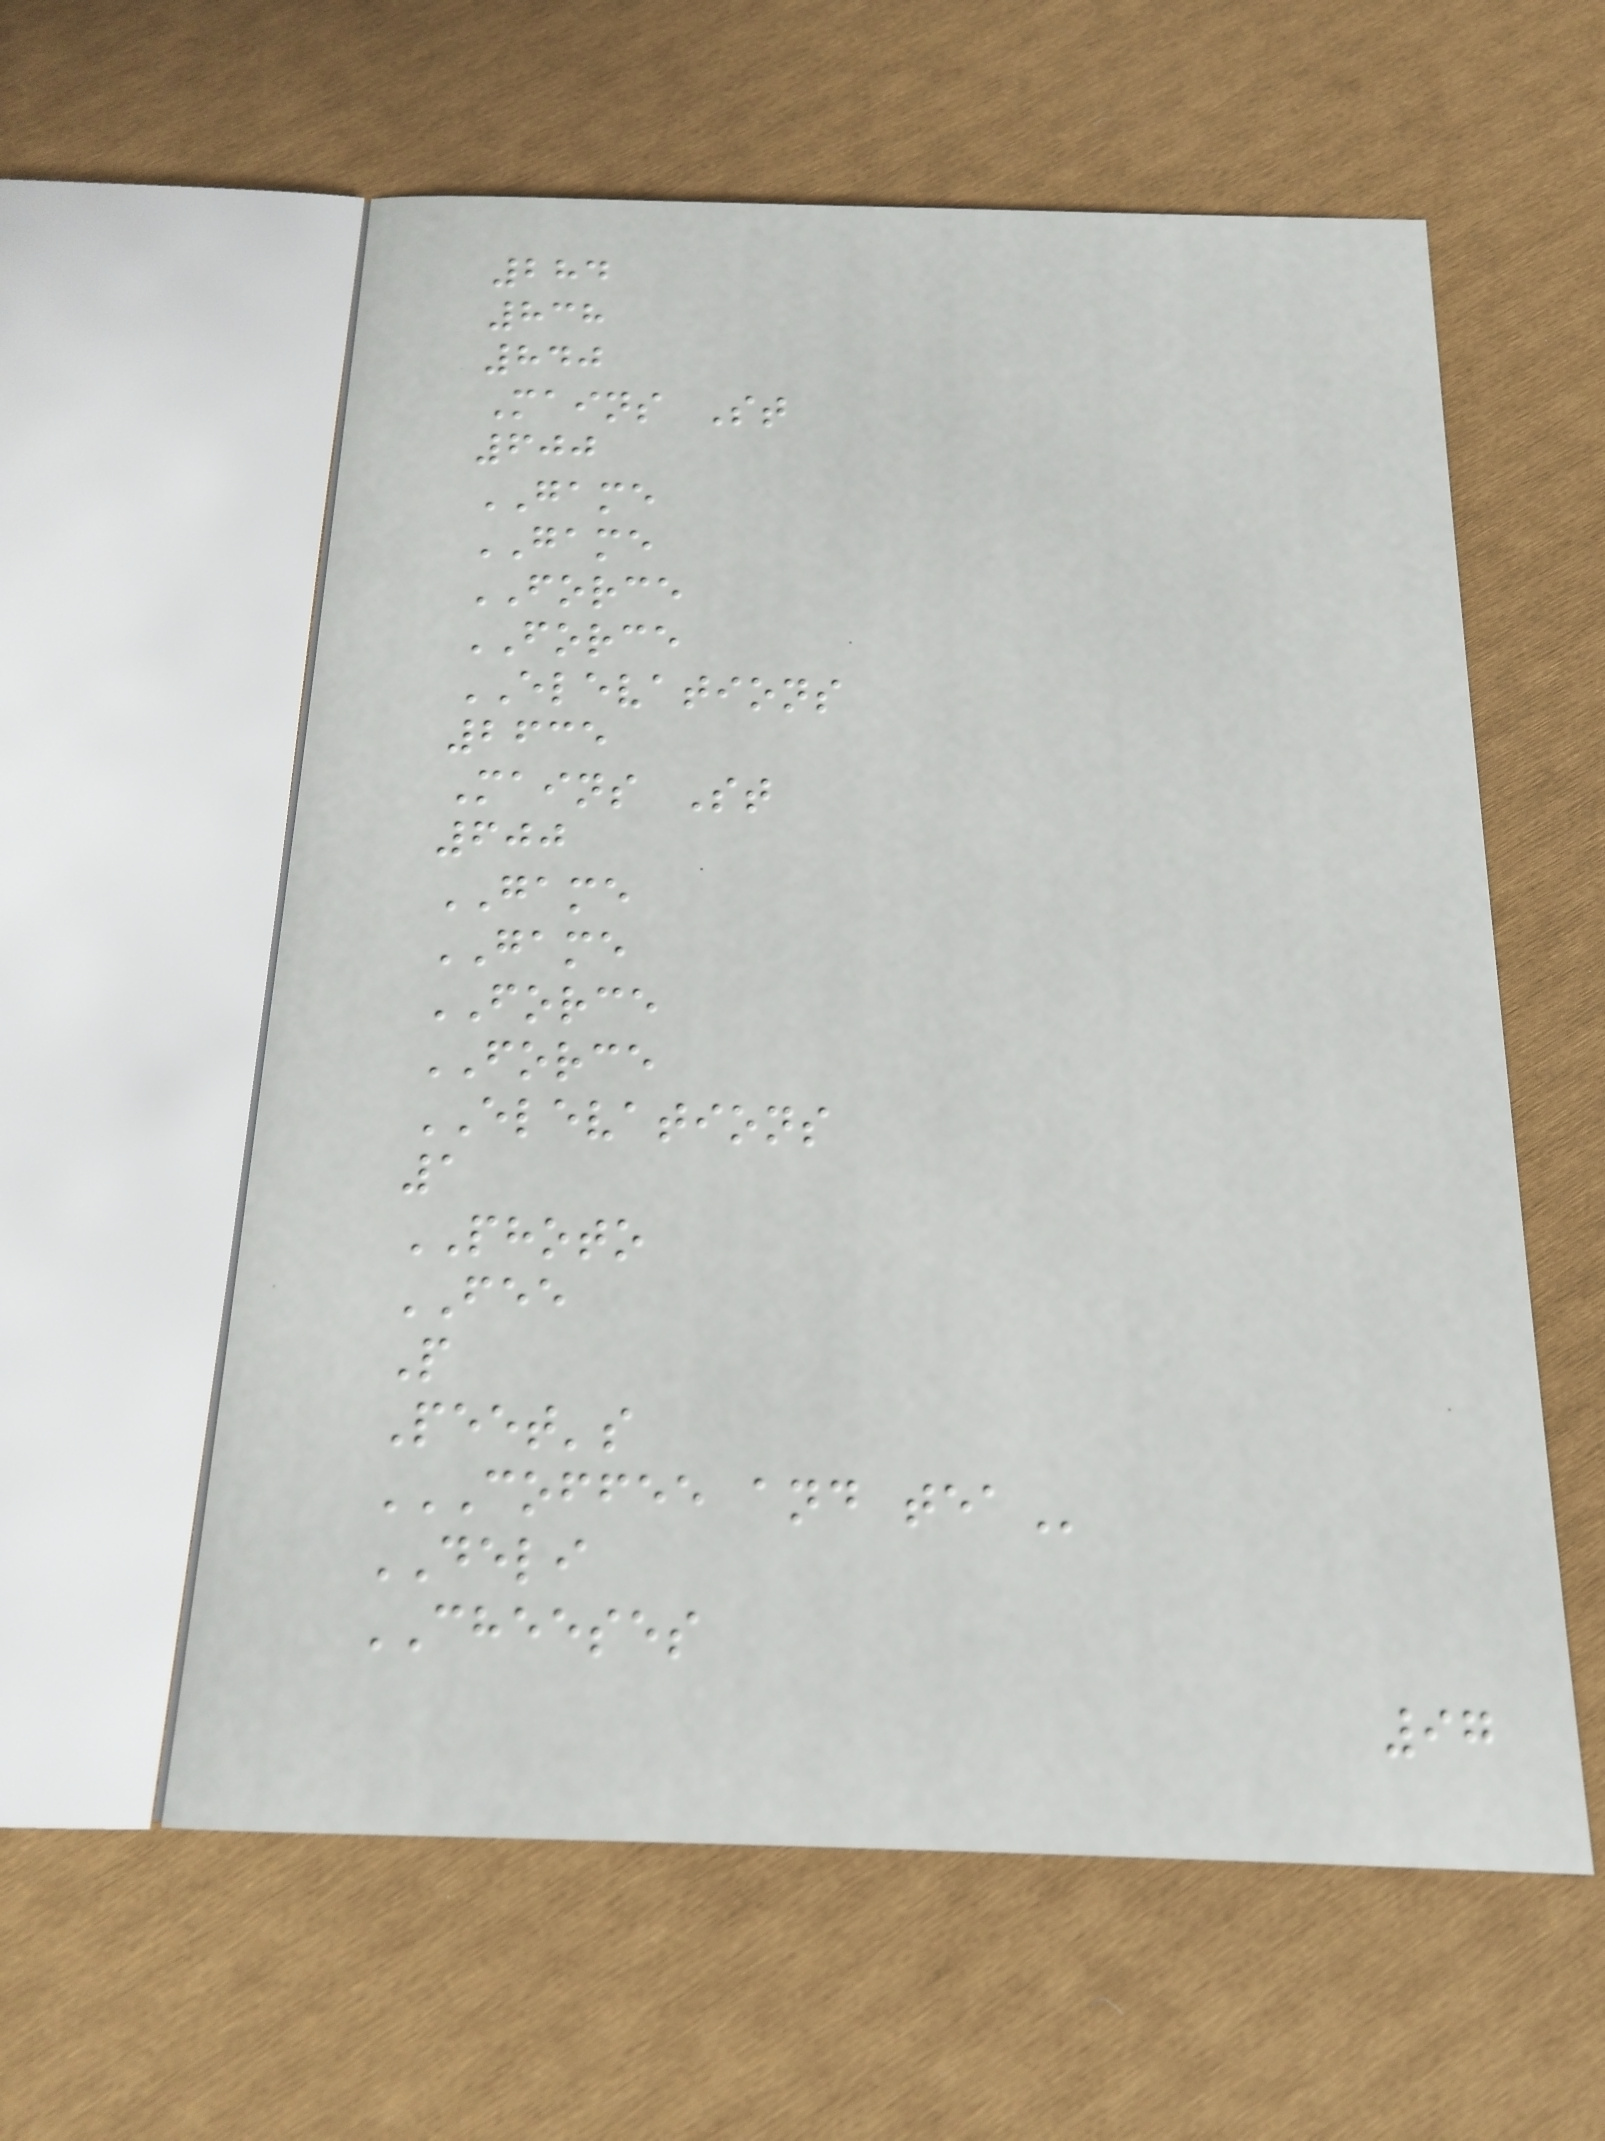284
838
840
Mains St
600
GAME
GAME
FORCE
FORCE
ELEVATIONS
2635
Mains St
600
GAME
GAME
FORCE
FORCE
ELEVATIONS
1
PHOTO
FEE
P
Peet's
COFFEE AND TEA
DELI
CHEESES
97
